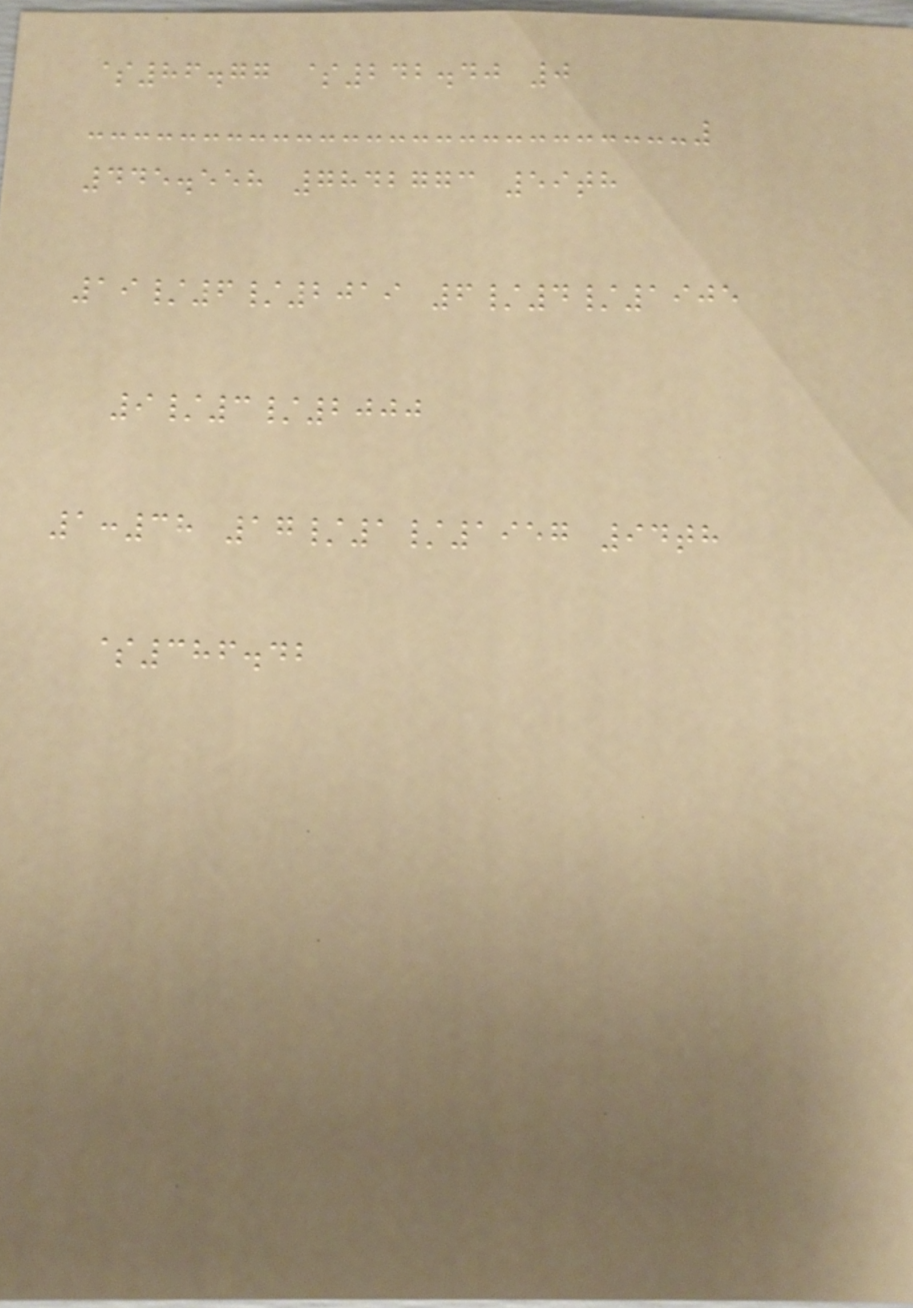$86.77 $242.40 0
445.558 7842773 59th
19/6/2019 6/4/1905
9/3/2000
1:38 17/1/1957 94th
$386.42
